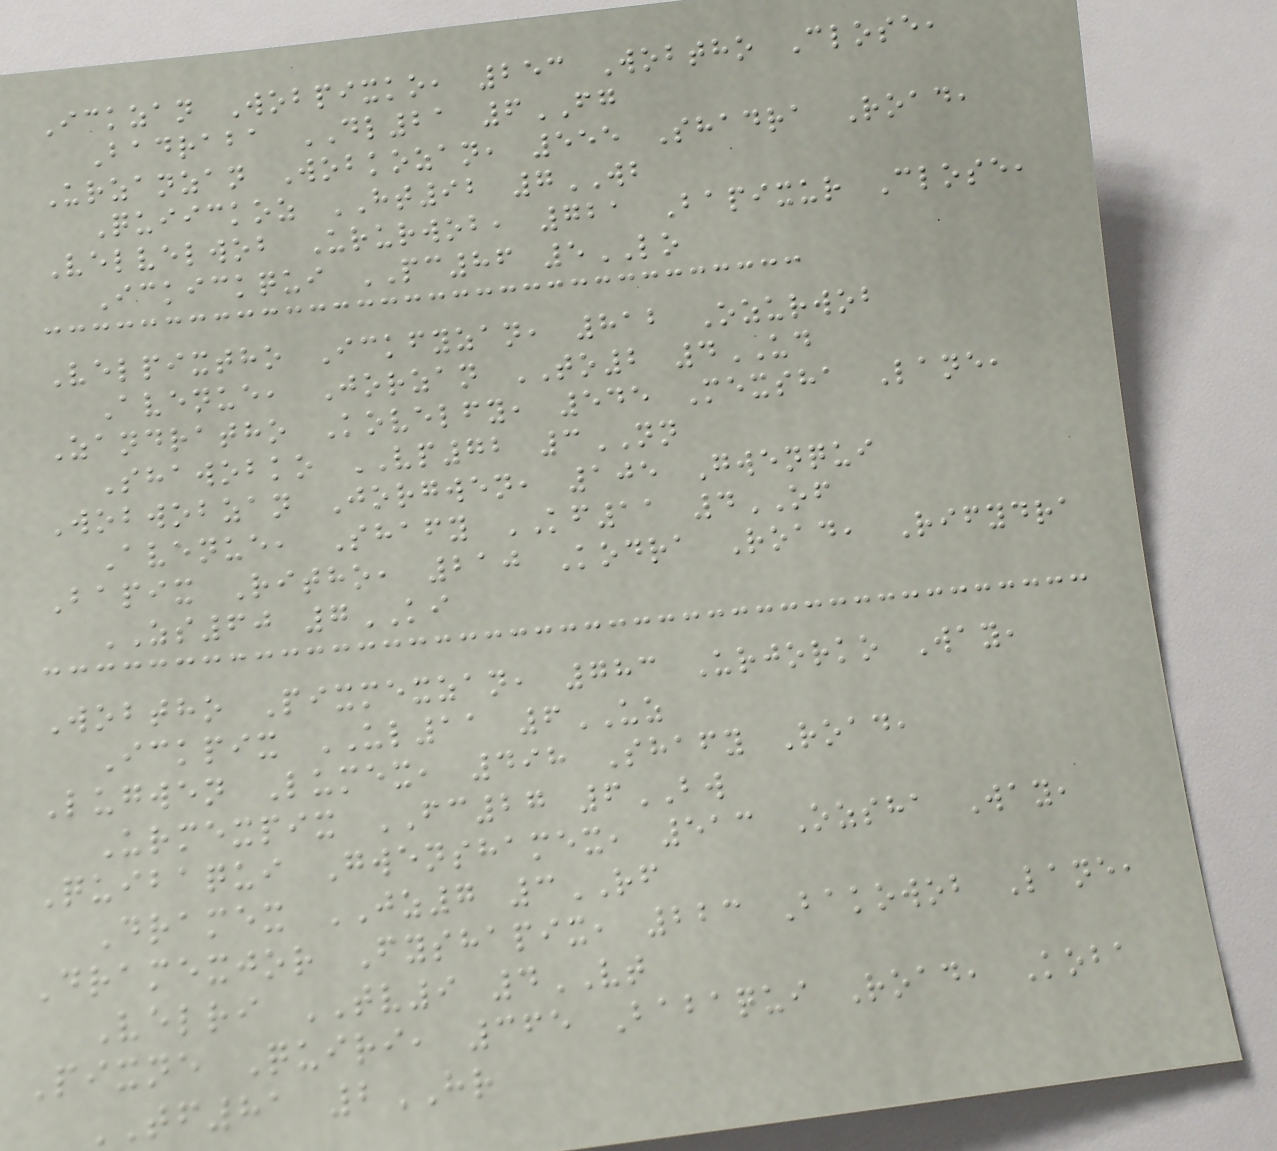Ickzan Wobpixko, 253 Wobtho Close,
Badraba DL21 6FG
Urzanzan Wobkozan, 555 Shadra Road,
Quiickoz HT92 7WB
Velvelwob Ururwob, 721 Bapixur Close,
Ickickqui PC86 5LO
Velpixtho Ickfyzan, 812 Ozurwob
Avenue, Jorzan TO2 4UD
Zandratho Kovelfy, 545 Mexsha Lane,
Shawobko VP72 3NN
Wobwobzan Jorgwen, 105 Gwenqui
Avenue, Shafy KF11 4OF
Bapix Ritho, 210 Kodra Road, Rifydra
ZS60 7KI
Wobtho Pixmexzan, 783 Urjorko Way,
Ickpix UL11 6UZ
Lugwen Lumex, 498 Shafy Road,
Urmexpix FC27 6BW
Quibaqui Gwenshamex, 513 Ozsha Way,
Dramex JZ7 3RF
Dramexjor Fyshapix, 223 Bakowob Lane,
Velri TV9 4VT
Pixne Quiri, 365 Babaqui Road, Koba
TF81 2HR
